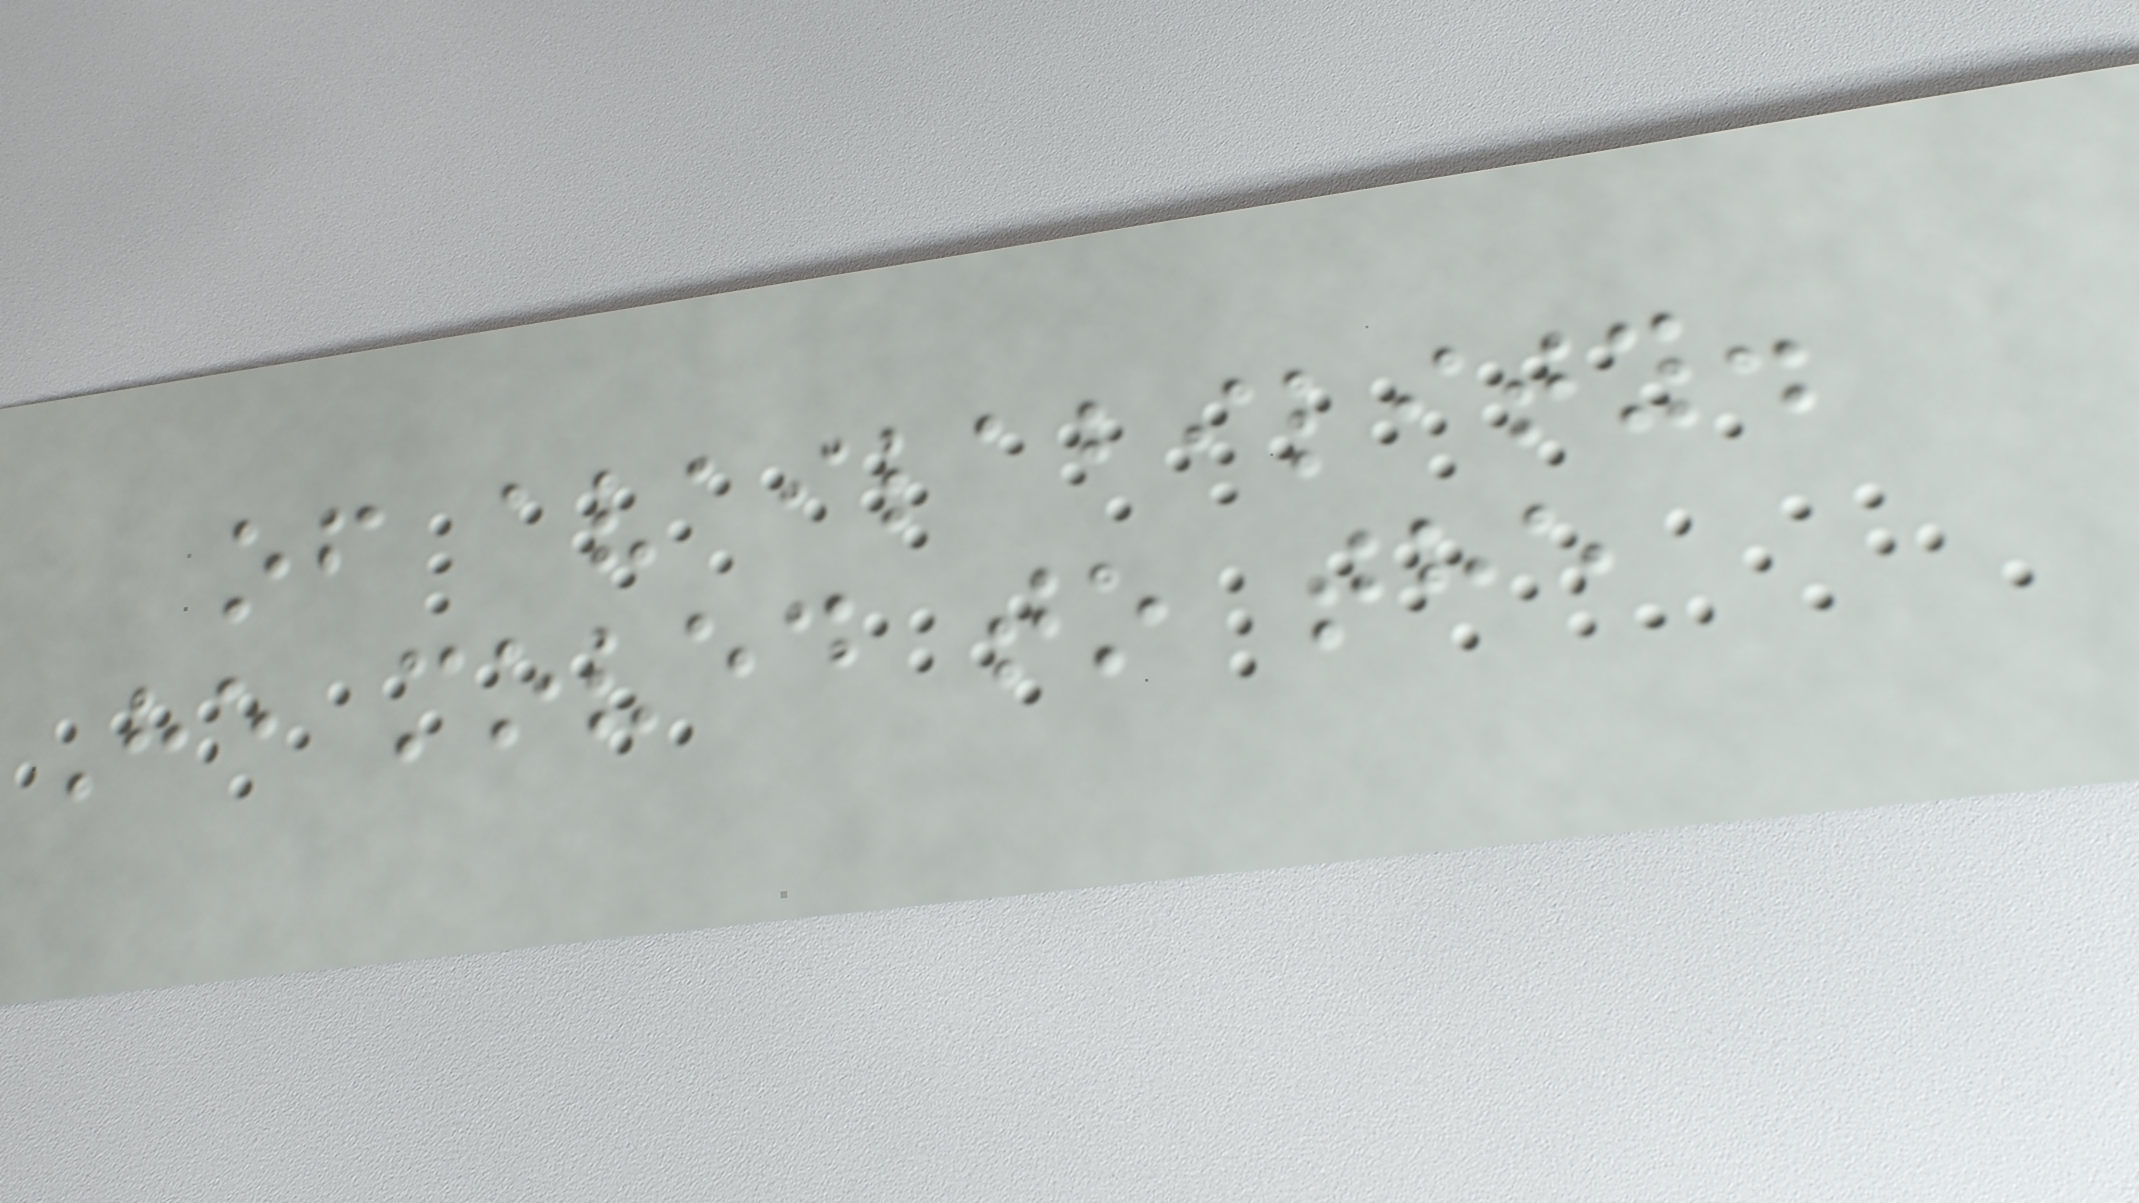of availability.
He moved to the
